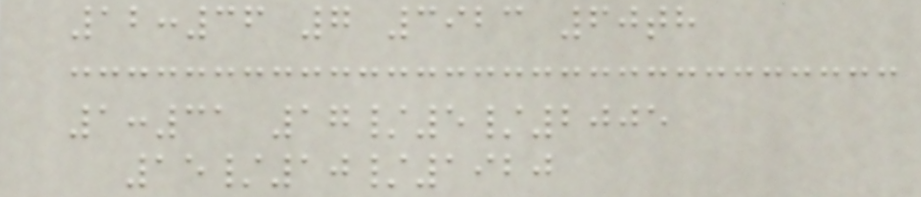12:36 7 3923 60th
1:31 17/5/2005
15/10/1920
